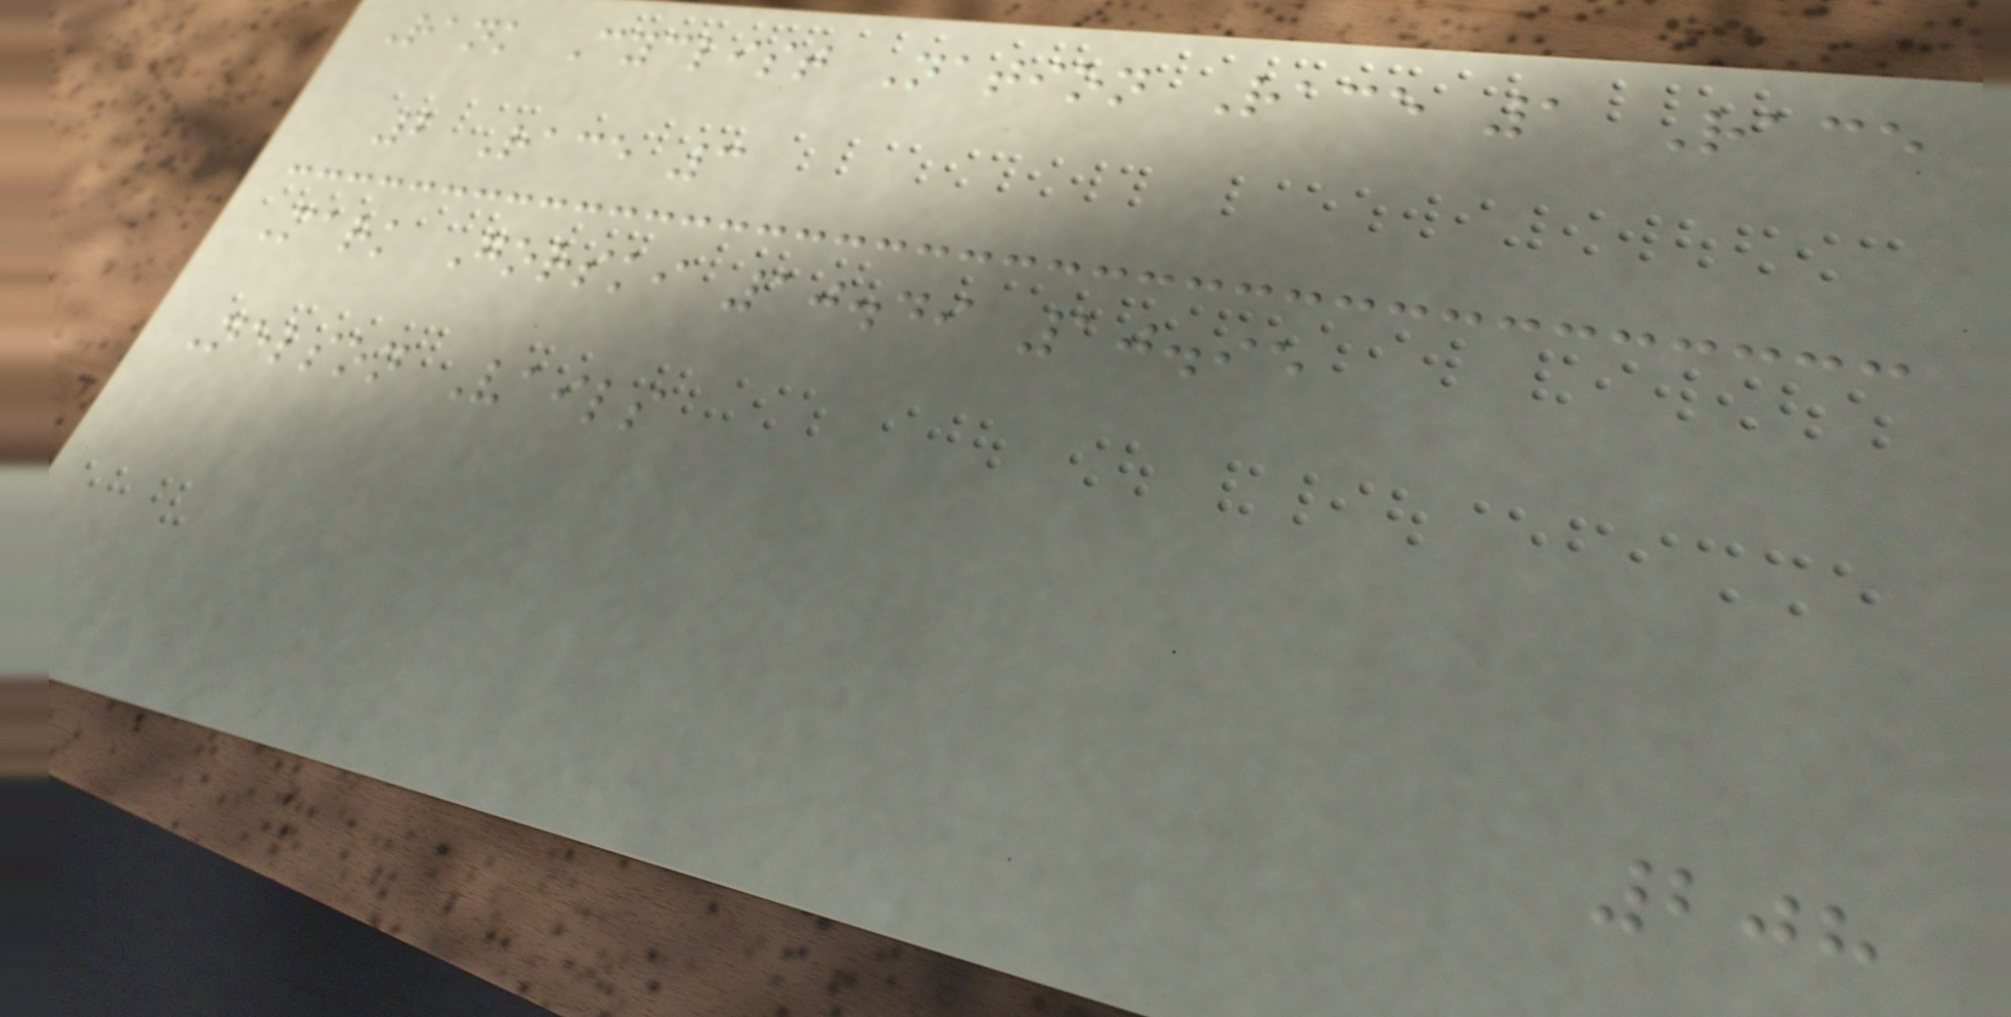Rank Cyclist Nation Race 1 Race
2 Race 3
Mark Gorski 10.49 10.95
Nelson Vails
208
